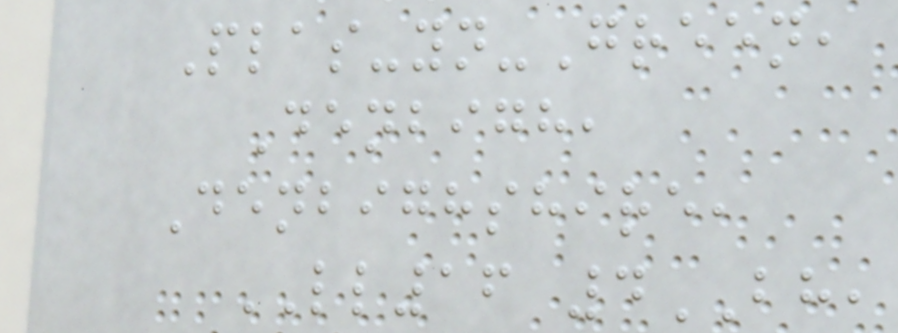Plas-yn-Green,
Denbigh,
Denbighshire,
LL16 4BH,
